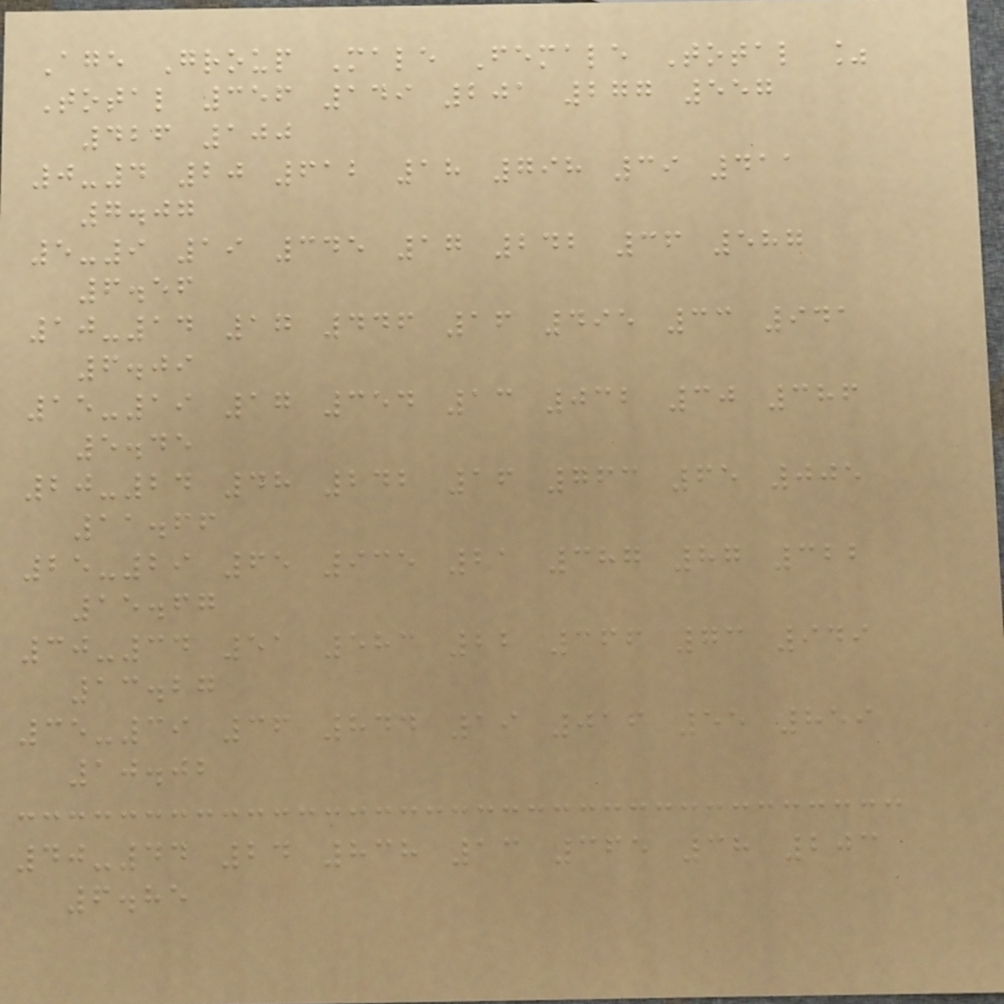Age Group Male Female Total %
Total 356 149 201 277 557
426 100
0-4 20 612 18 798 39 411
7.07
5-9 19 345 17 242 36 587
6.56
10-14 17 446 16 495 33 941
6.09
15-19 17 354 13 032 30 386
5.45
20-24 48 242 16 763 65 005
11.66
25-29 65 935 21 387 87 322
15.67
30-34 51 583 22 366 73 949
13.27
35-39 36 844 19 016 55 859
10.02
40-44 24 838 13 365 38 203
6.85
